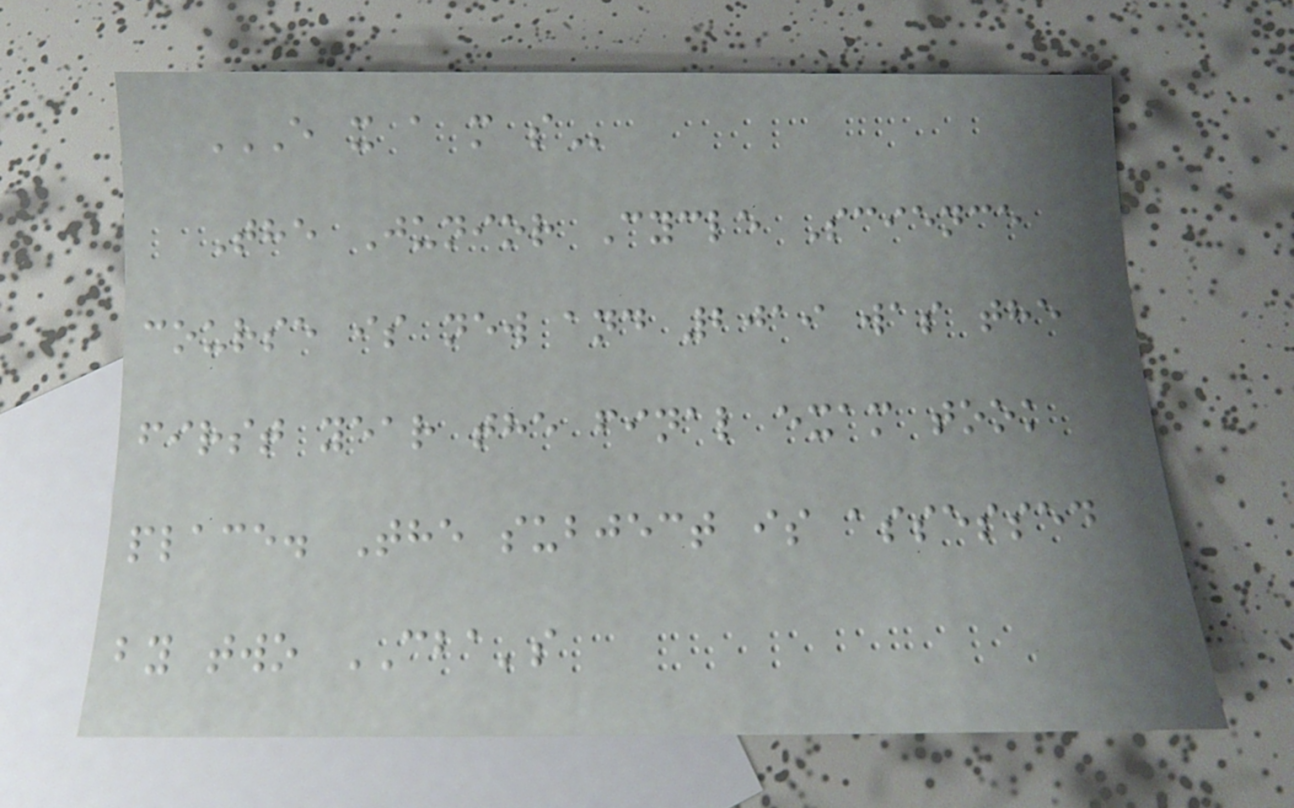E X A M S
The Junior Cycle Science
course is new and 2019 was the
first year the final exam took
place. The subject is assessed
by two CBA's
